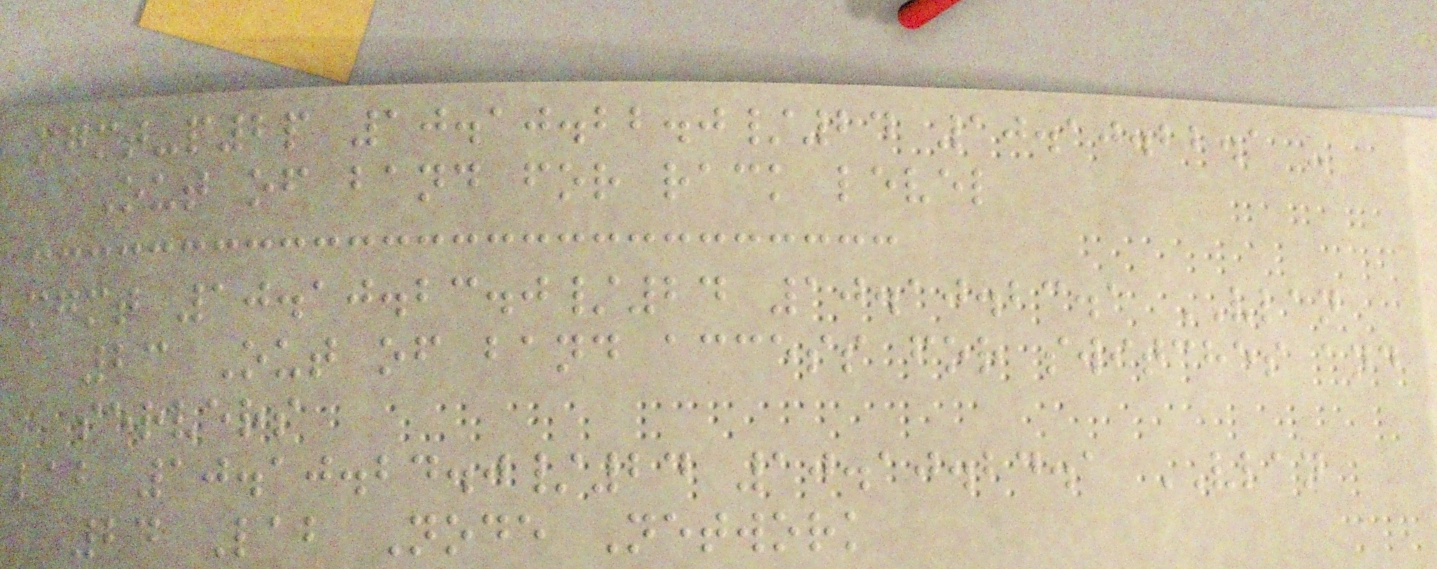mgmt-p2p 10.10.22.0/24 10.10.22.1 -
Out of band for rack level
mgmt 10.10.23.0/24 10.10.23.1 VLAN
23 Out of band access for switches and
servers
lab 10.10.24.0/24 10.10.24.1 VLAN
24 Lab Node Network
